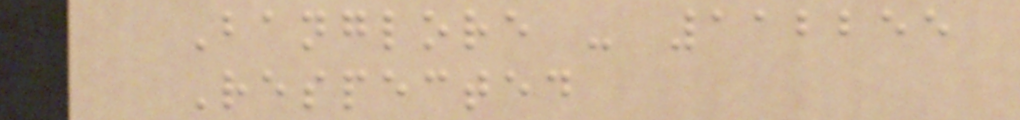Banglore - 112255
Respected
